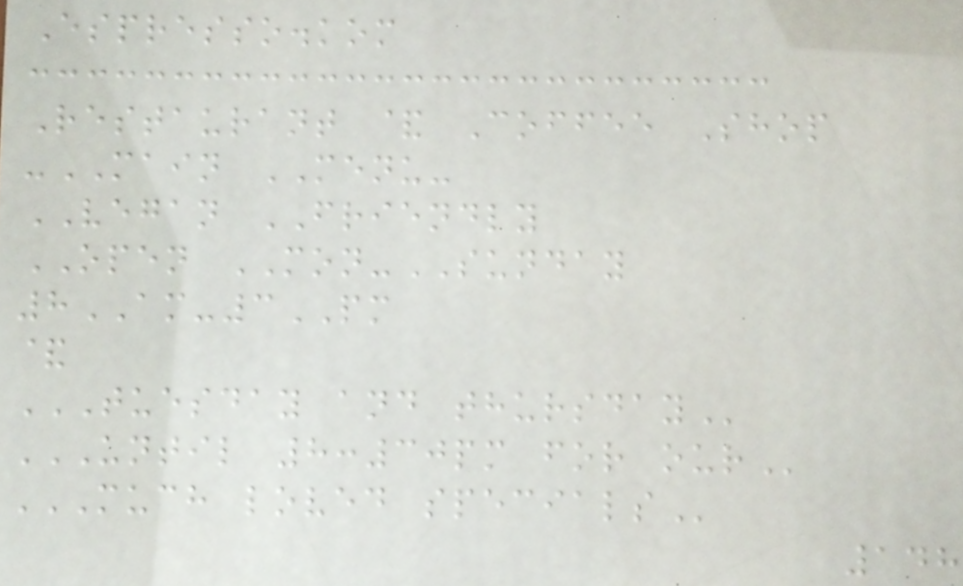Espresso.kom
Restaurant & Coffee Shop
-MAIN MENU-
VEGAN FRIENDLY
OPEN MON-SUNDAY
8AM-3PM
&
TUESDAY AND THURSDAY
UNTIL 8:30PM FOR OUR
MUCH LOVED SPECIALS
148
